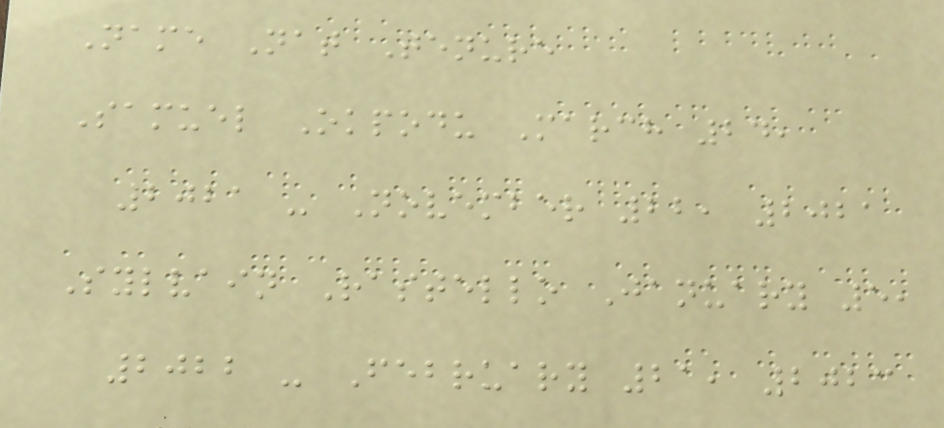Name Nat Tenure
Samuel Okpodu March 24,
2021 - November 22, 2021
Sylvain Rastello January 5,
2022 - February 21, 2023
